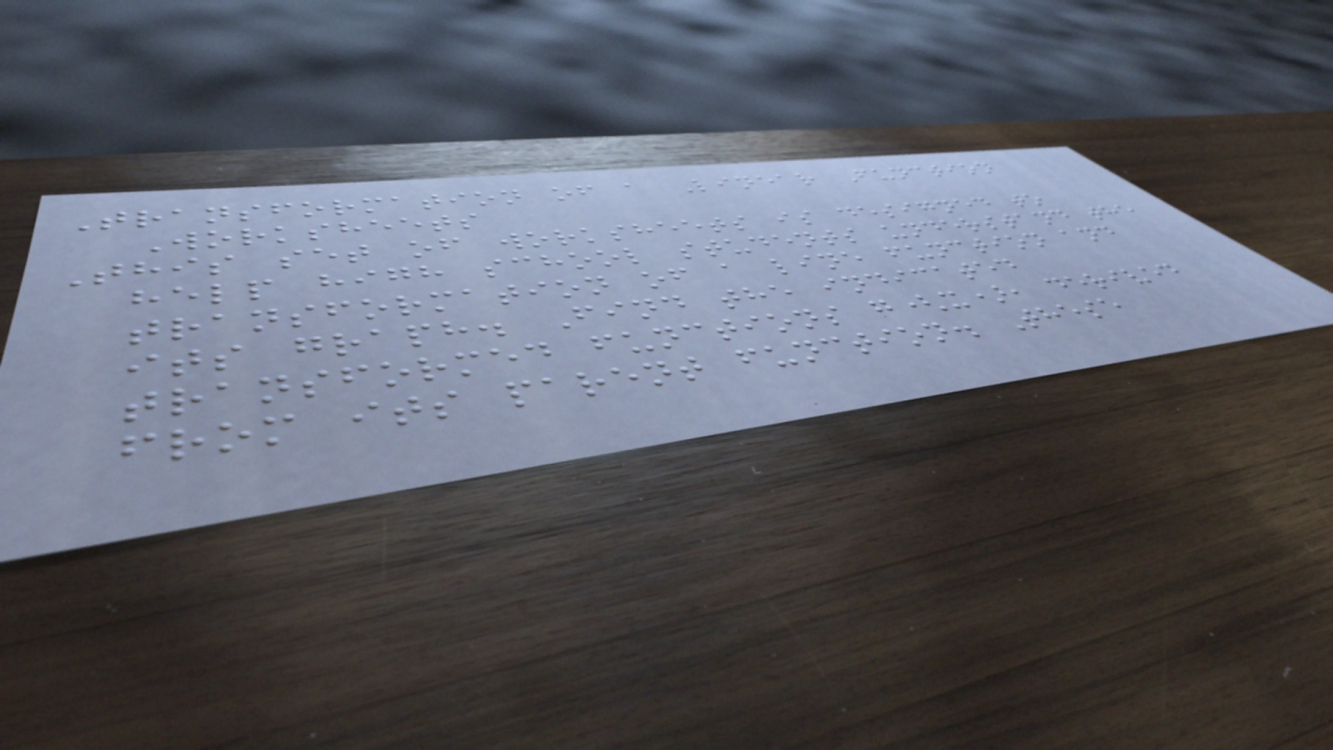Transformation of a Linear Function
Worksheets
This set of worksheets is designed to
help high school students understand the
transformation of a line function and
its graph. Find the indicated
transformed functions g(x), derived
from its parent function. These
